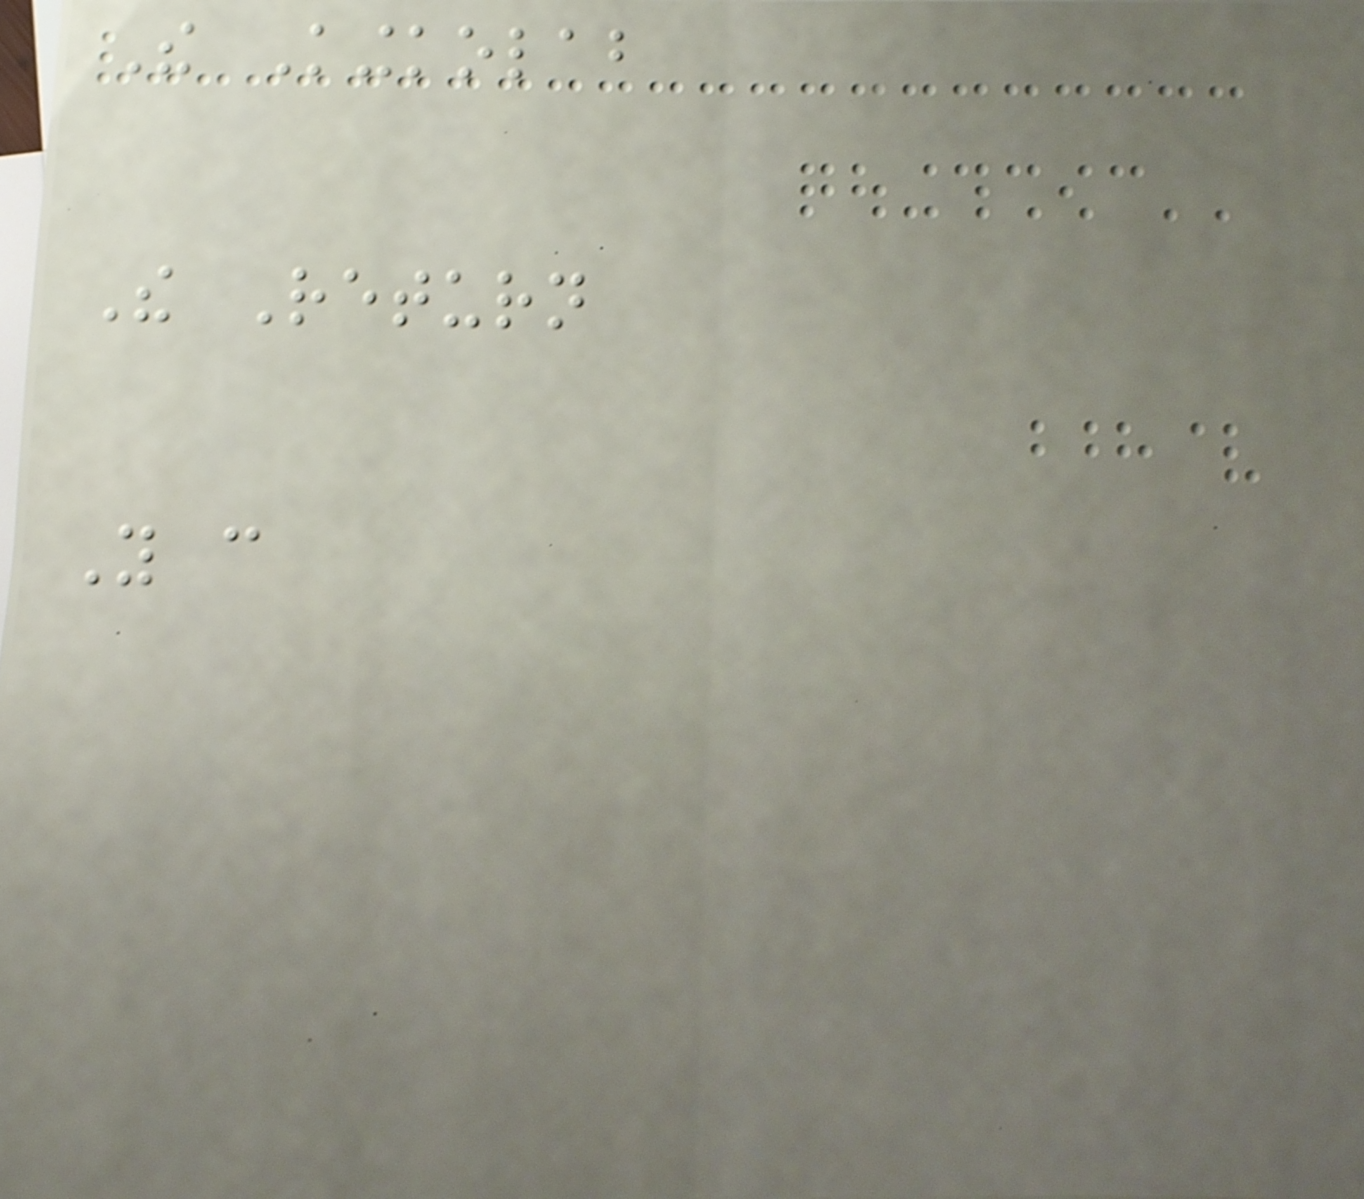The Kingkolab
The Return
You can
